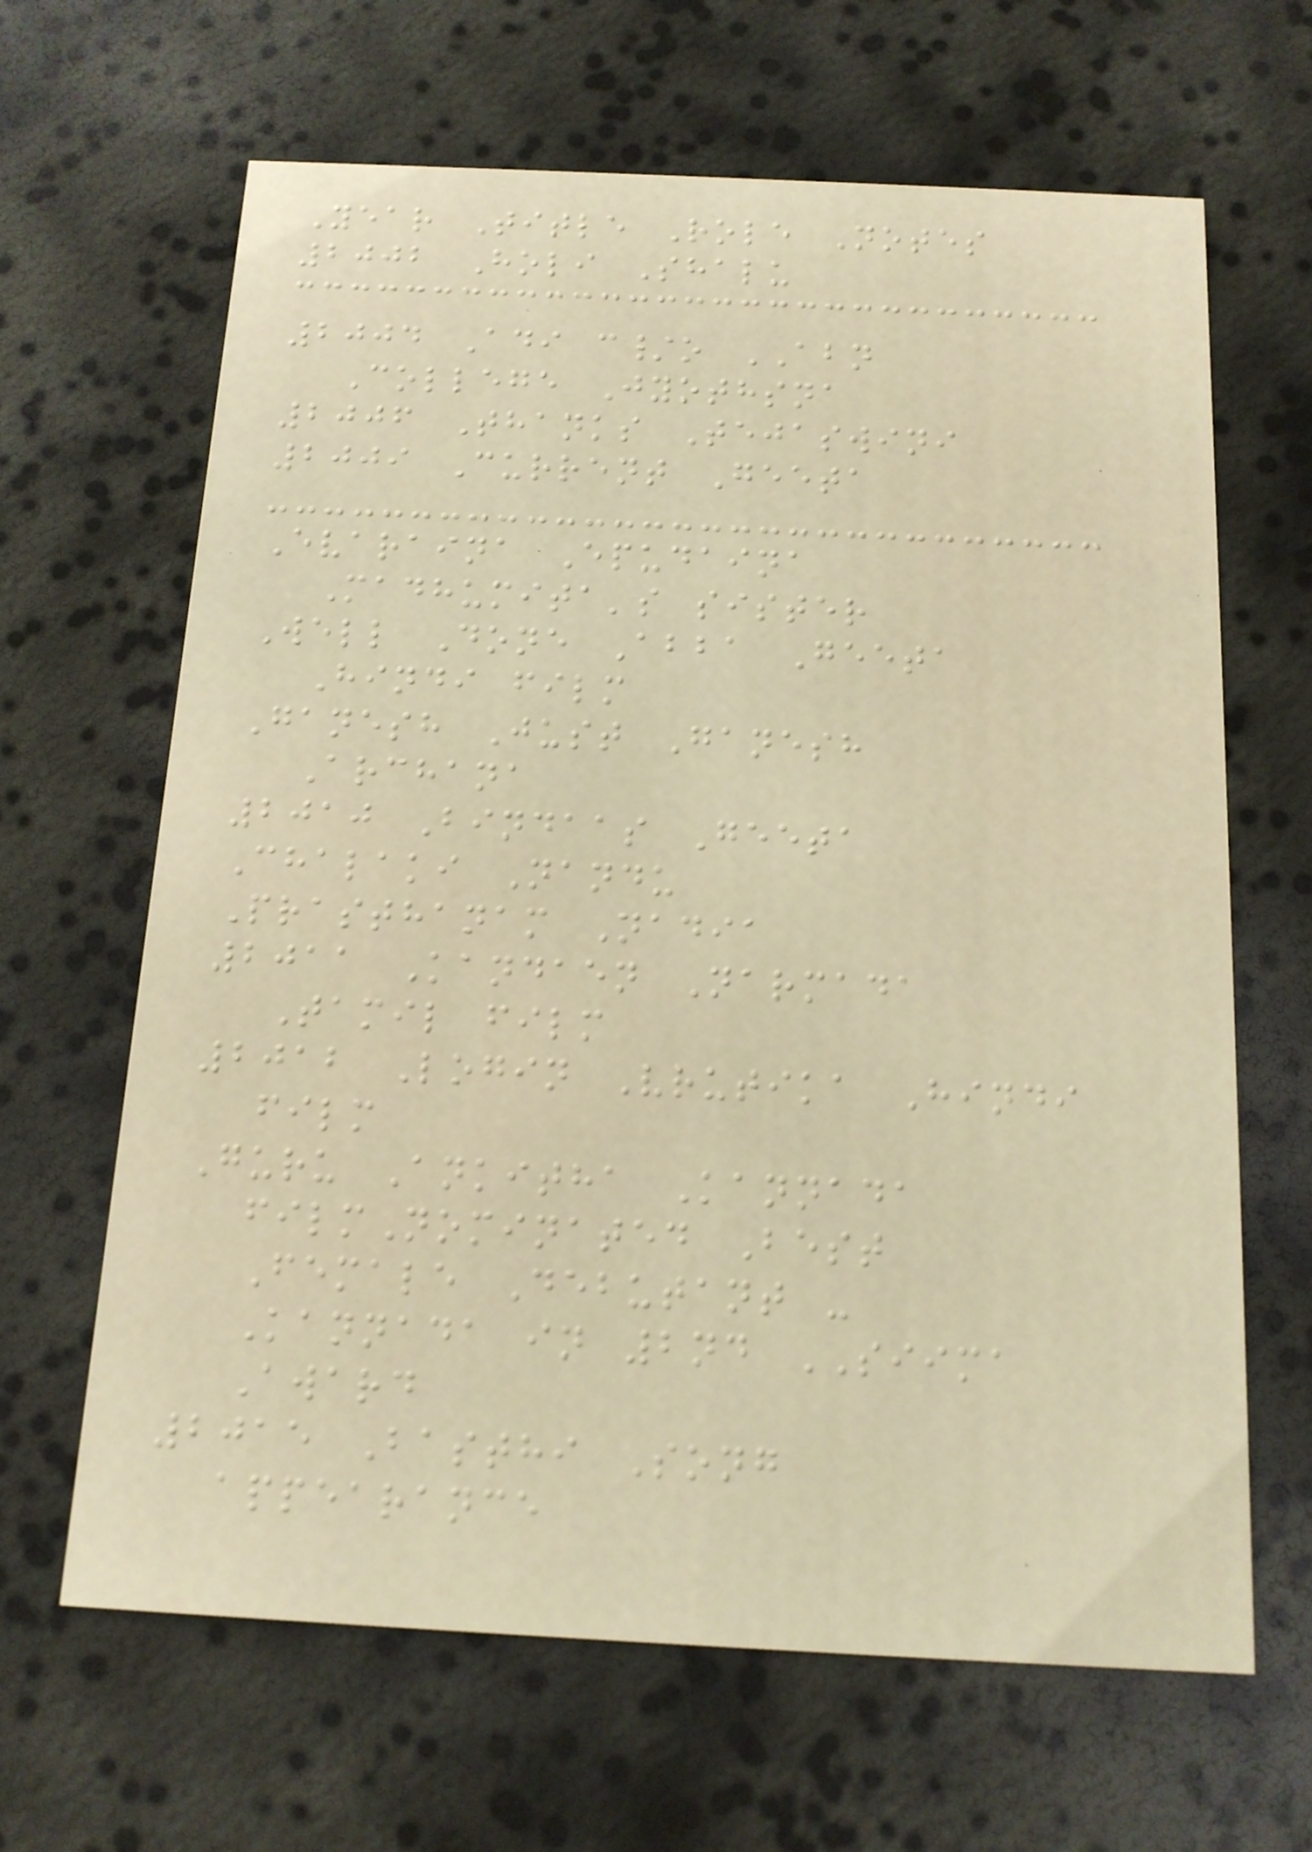Year Title Role Notes
2002 Holi Shalu
2004 Adi c/o ABN
College Jyothsna
2006 Thanks Tejaswini
2009 Current Geeta
Evaraina Epudaina
Madhumita's sister
Well Done Abba Geeta
Hindi film
Ganesh Just Ganesh
Archana
2010 Bindaas Geeta
Chalaki Nandu
Prasthanam Nadia
2011 Kandaen Narmada
Tamil film
2012 Login Vrutika Hindi
film
Guru Ankitha Kannada
filmNominated Best
Female Debutant -
Kannada in 2nd SIIMA
Award
2015 Basthi Song
appearance
